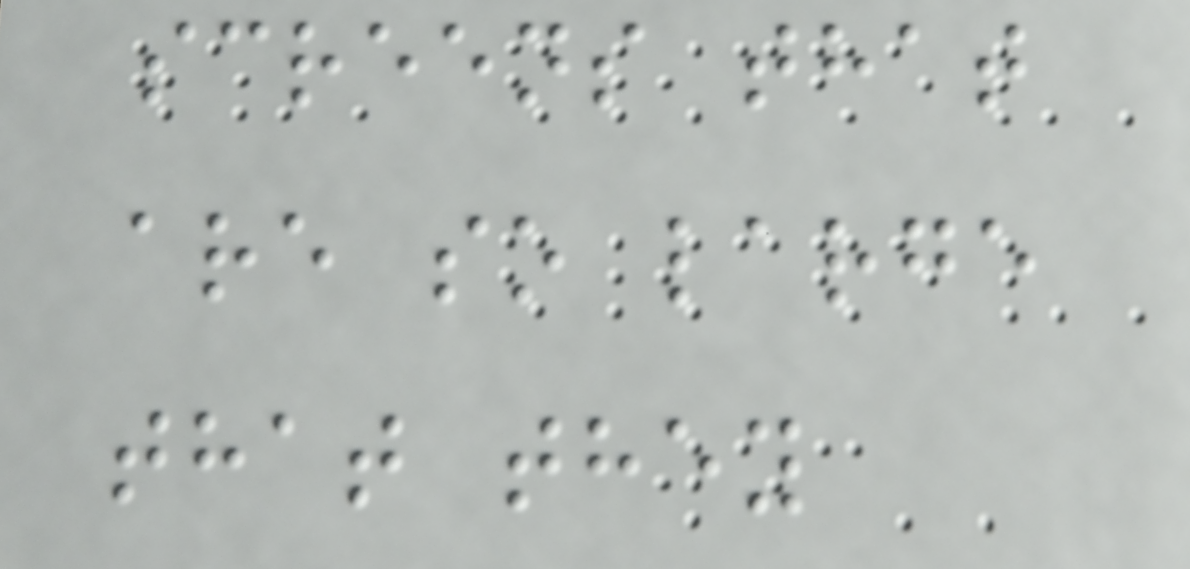screens that
are so large
that they
